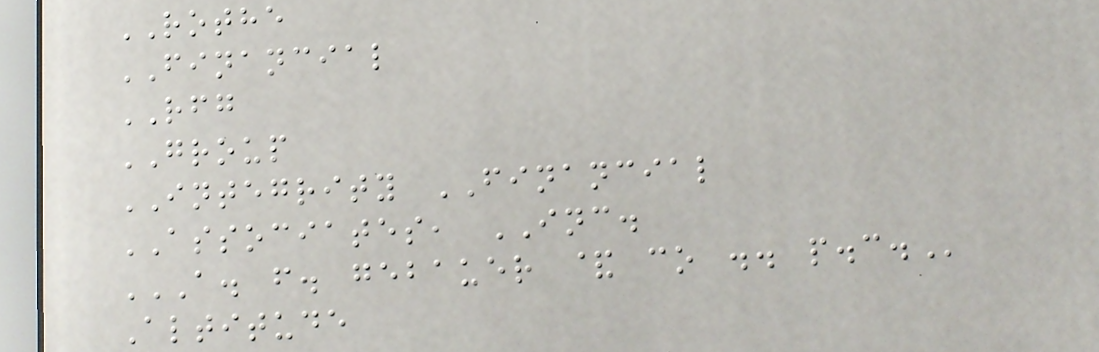ROTHE
FINANCIAL
RFG
GROUP
INTEGRITY FINANCIAL
ASSOCIATES, INC.
A. F. GEBAUER & CO .. P.C.
Altitude
